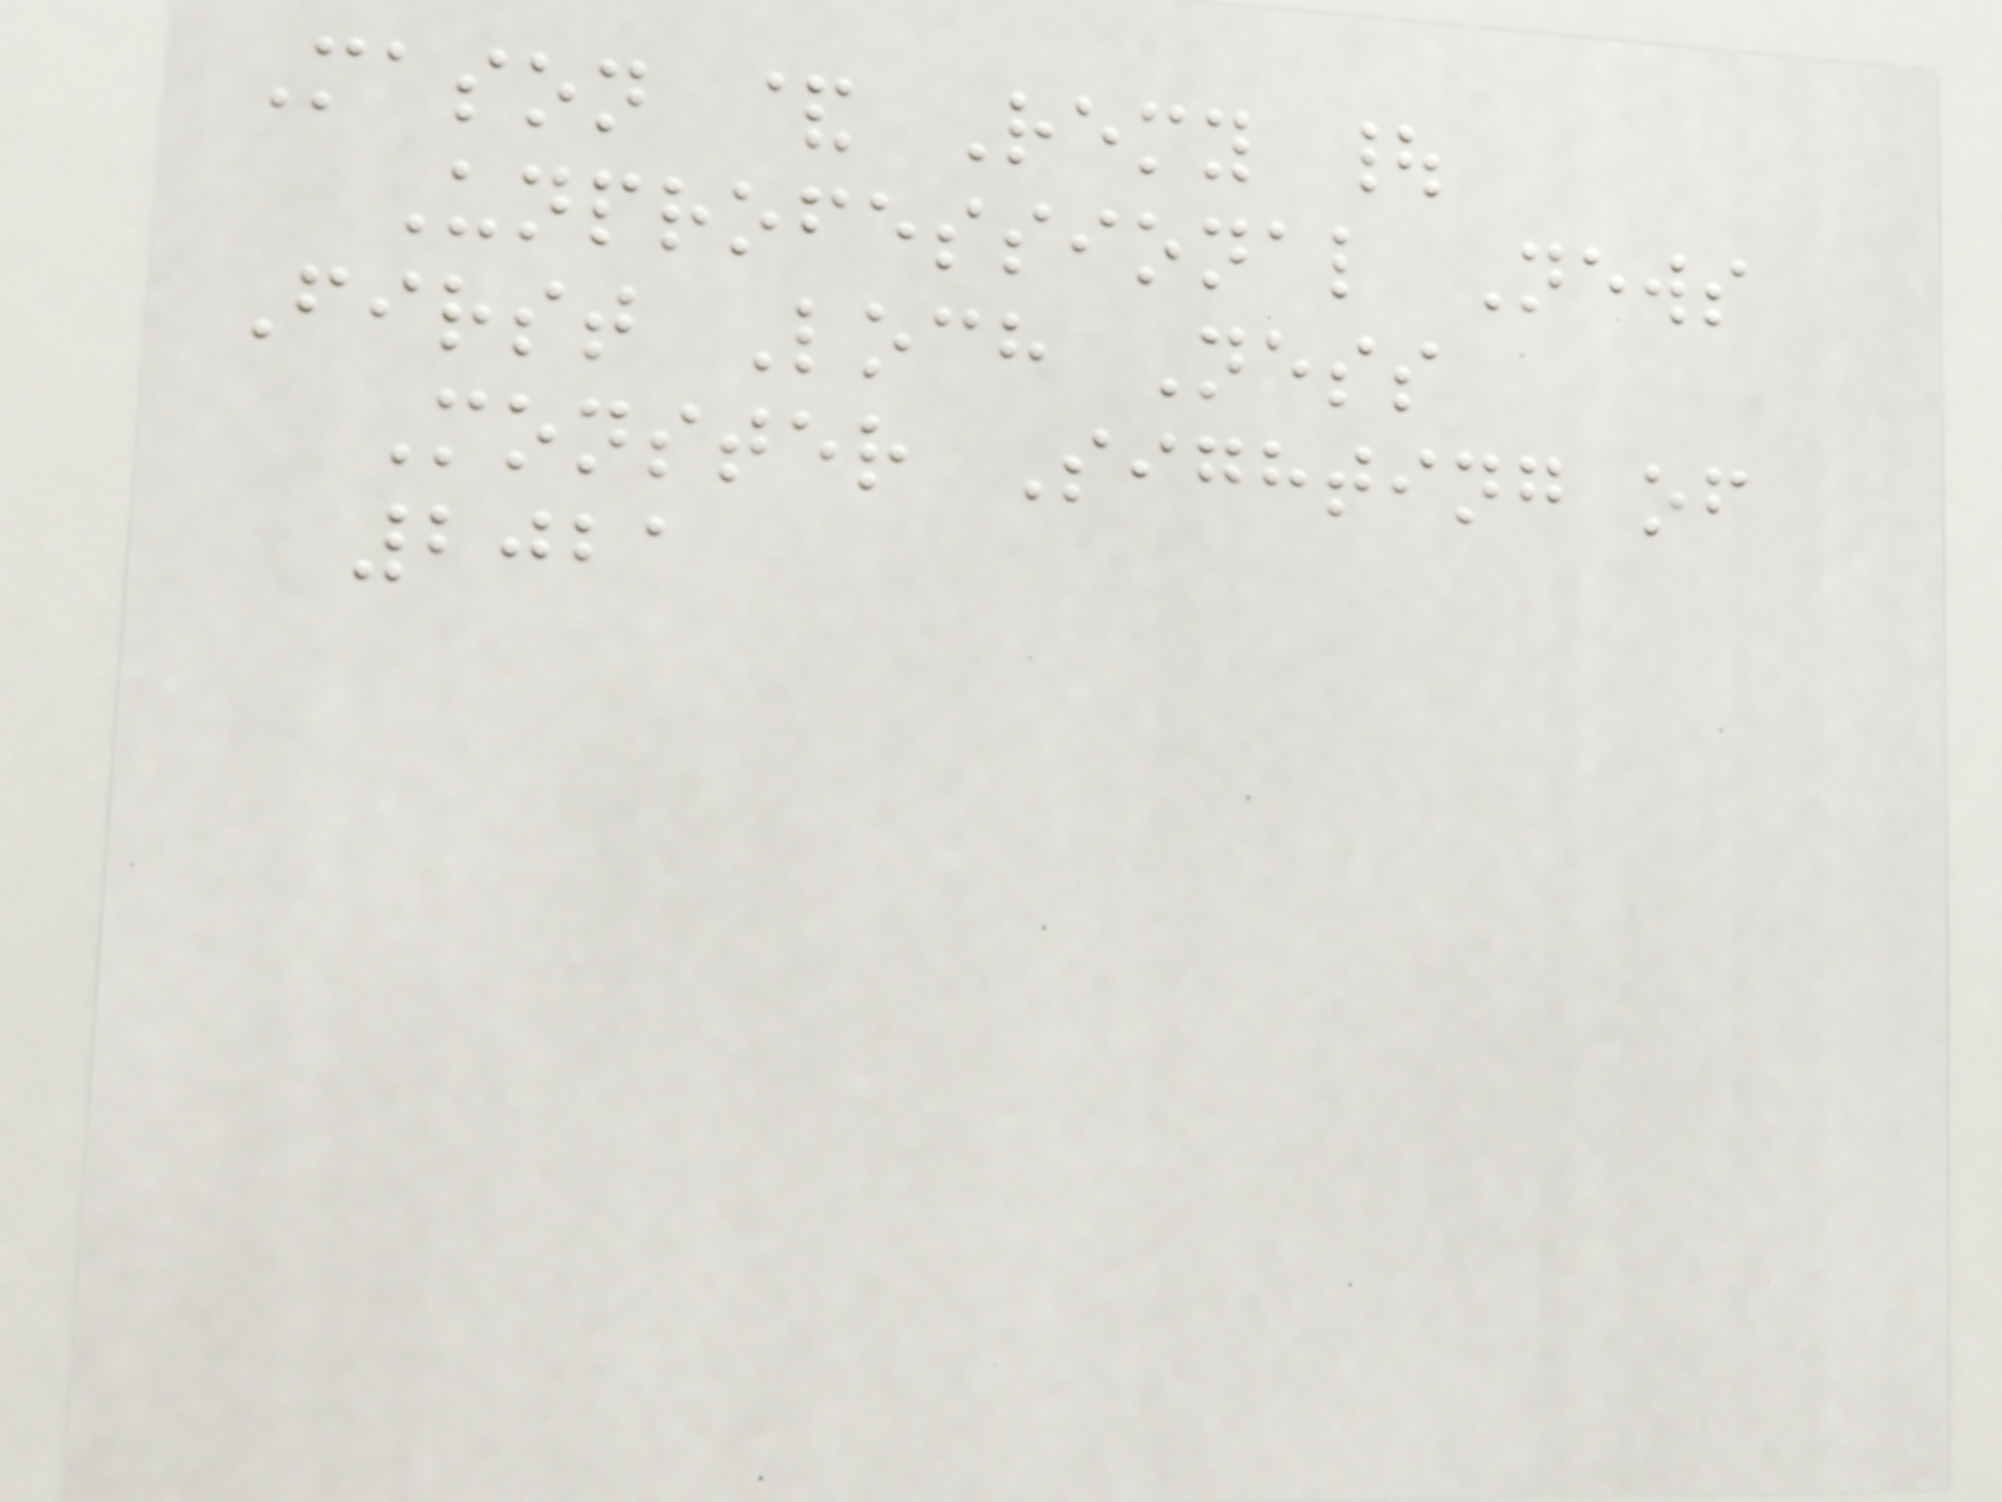Mason & Remy |
Unprofessional News
First Loch Ness
Monster Sighting of
2021
